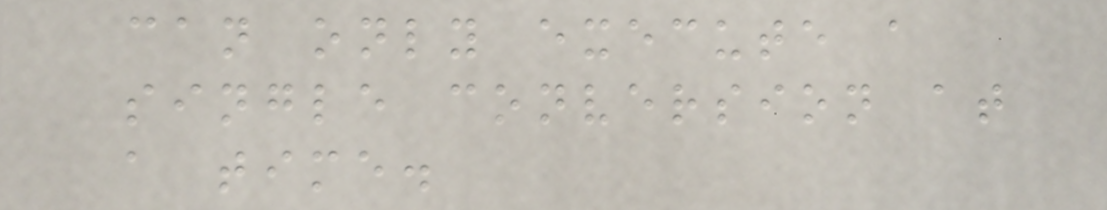can only execute a
single conversion at
a time.
